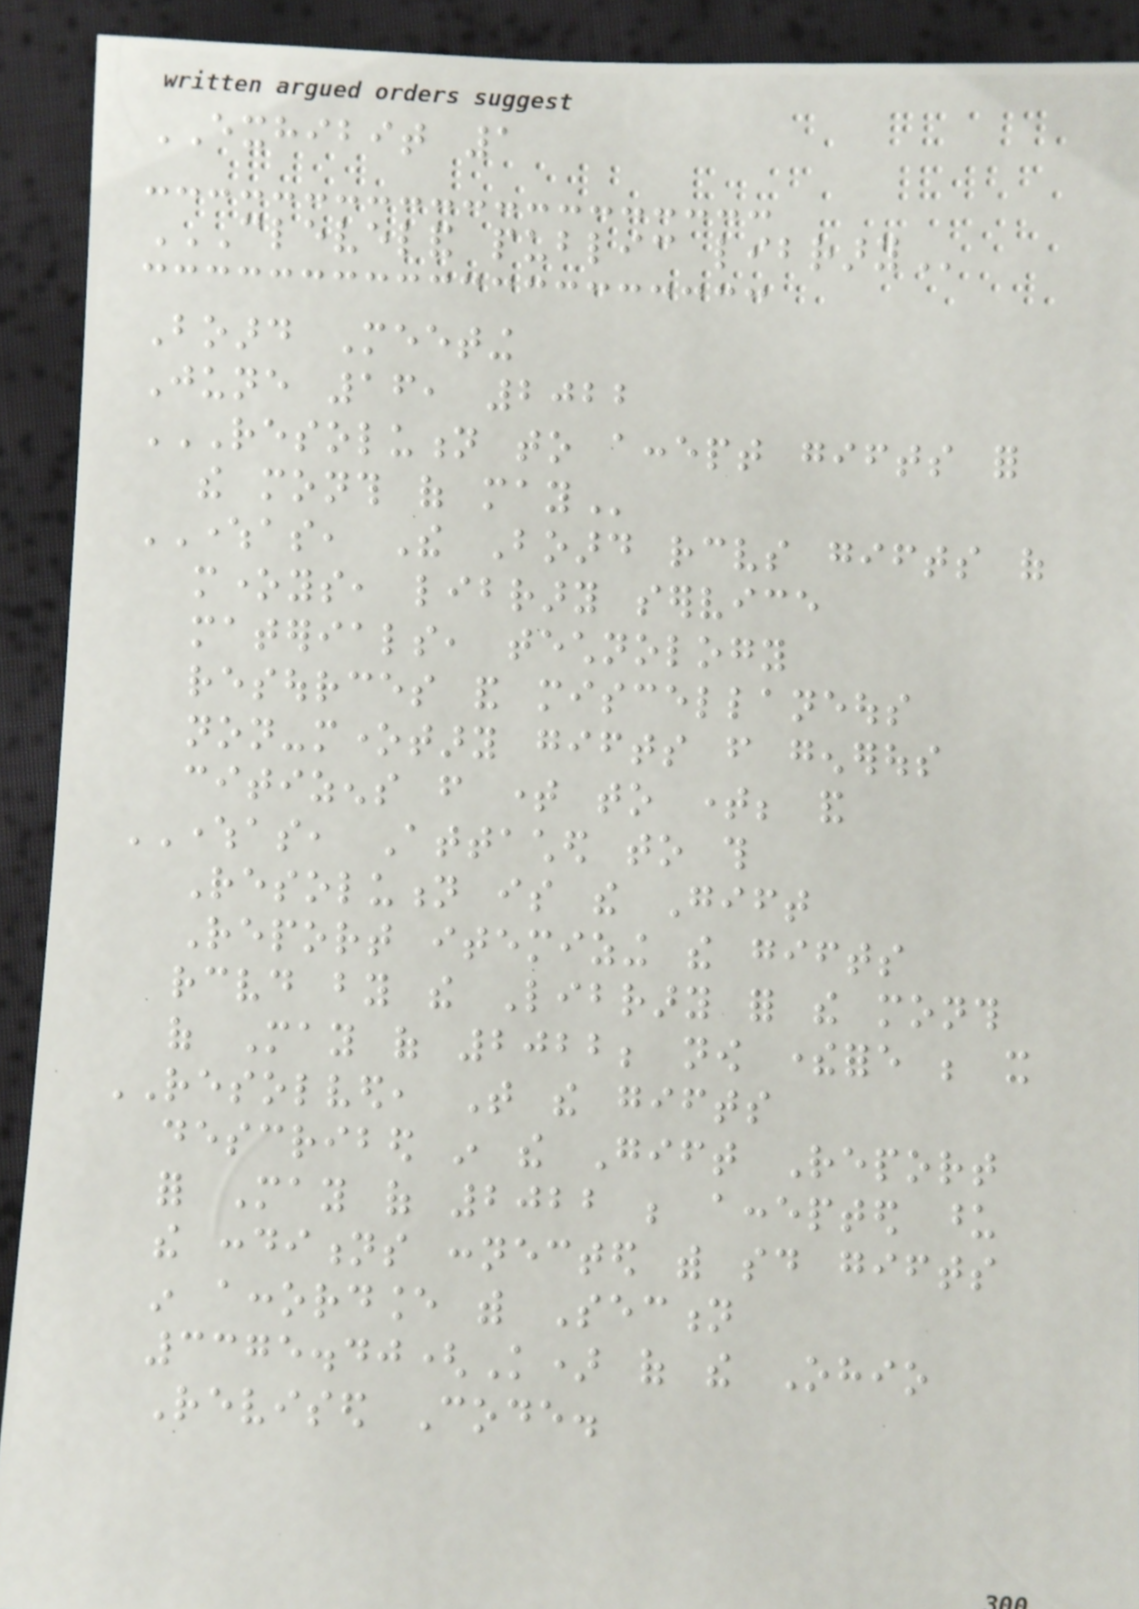EXHIBIT 1
CLEVELAND PUBLIC LIBRARY
Board Meeting
June 16, 2022
RESOLUTION TO ACCEPT GIFTS FOR
THE MONTH OF MAY
WHEREAS, The Board receives gifts of
moneys, library service
materials, technology
resources and miscellaneous
non-monetary gifts from generous
citizens from time to time; and
WHEREAS, Attached to this
Resolution is the Gift
Report itemizing the gifts
received by the Library for the month
of May of 2022; now therefore be it
RESOLVED, That the gifts
described in the Gift Report
for May of 2022 be accepted upon
the conditions connected with said gifts
in accordance with Section
3375.40(K) of the Ohio
Revised Code.
